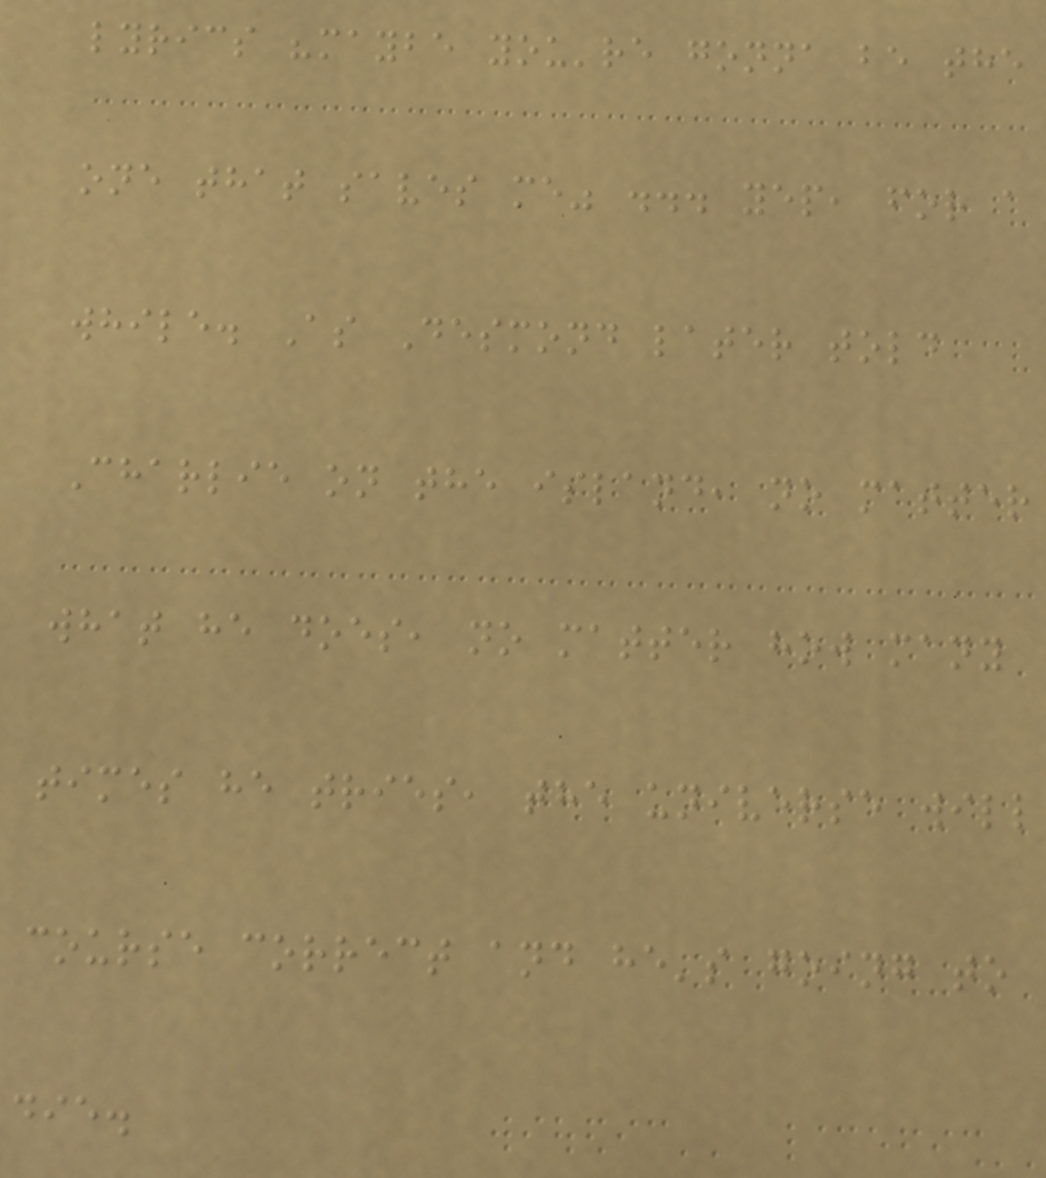lyrics "maybe you're gonna be the
one that saves me" ... yep, for a
while. As Desmond later told
Charlie on the island, no matter
what he does, no matter how many
times he tries, the universe will
course correct and he's going to
die.
